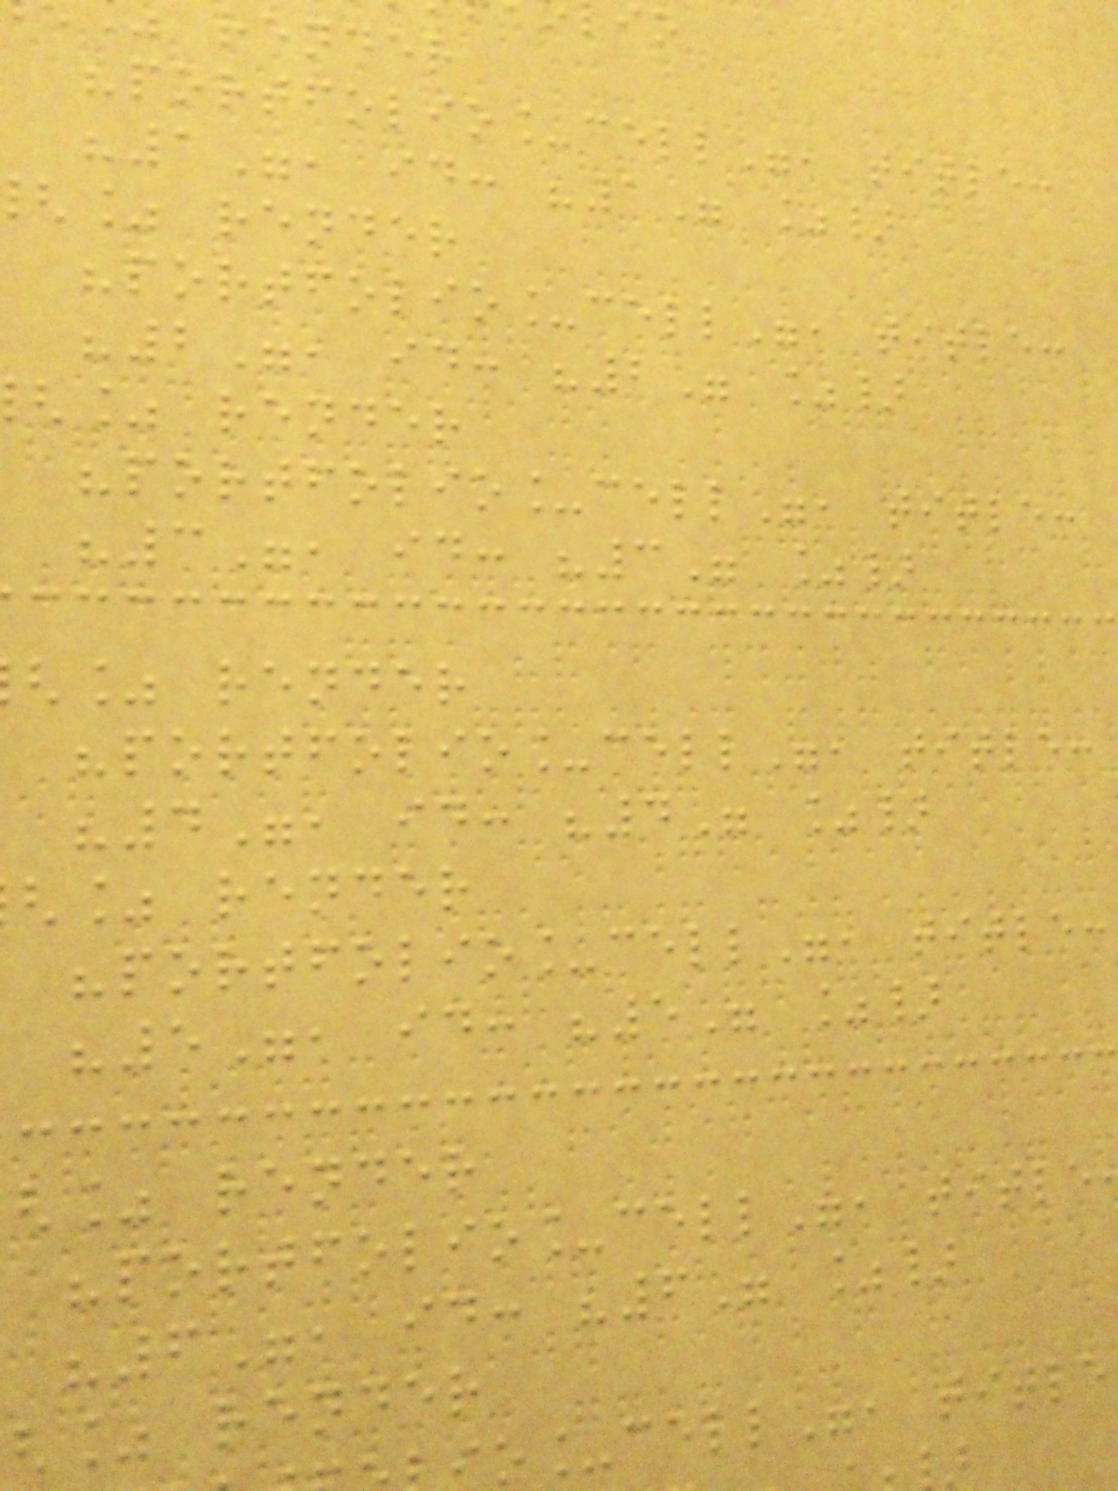render
"portfolio_cell", title:
"1", id: "1" %}
% render
"portfolio_cell", title:
"2", id: "2" %}
% render
"portfolio_cell", title:
"3", id: "3" %}
% render
"portfolio_cell", title:
"4", id: "4" %}
% render
"portfolio_cell", title:
"5", id: "5" %}
% render
"portfolio_cell", title
"6", id: "6" %}
% render
o_cell", title
